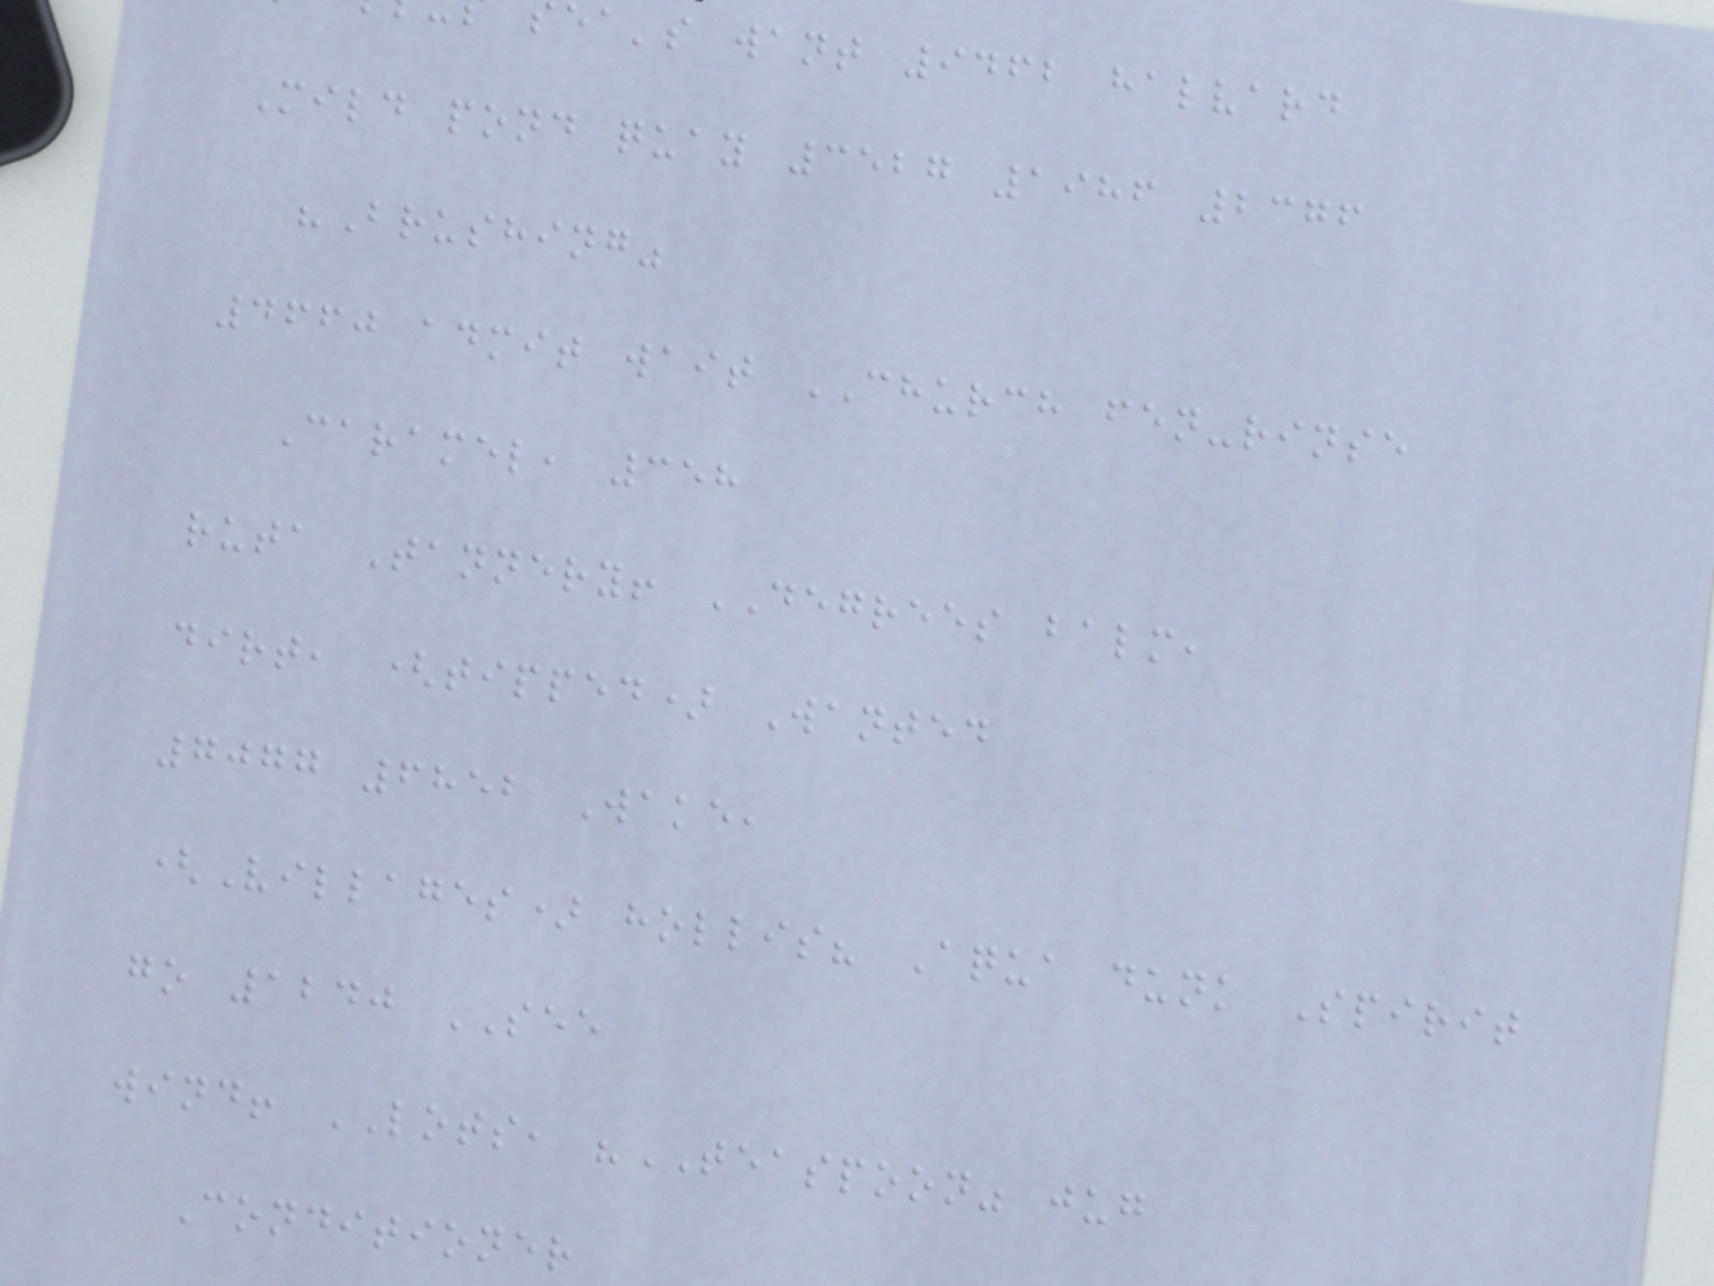ea's want 9462 halvard
Mild pond quay 3527 1986 2376
"Brushing"
4660 admit wait CHURCH fen-rinse
Caramel, 358
ruta Tannery! DEGREES balm,
dirt, (tipped) Wanted
7077 6852 Wake,
(Villages) hollis? Aqua dunk Spirit
go 1240 SEE
wind! LOTS, "TEASPOON" jug
Conditioner
